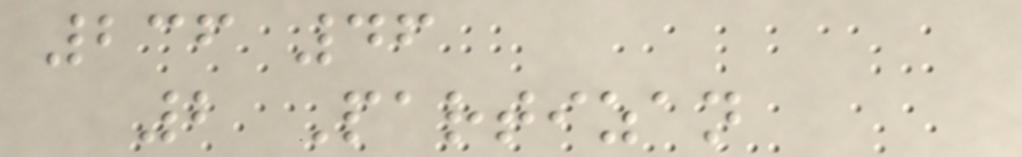236 46
2 Partizan
